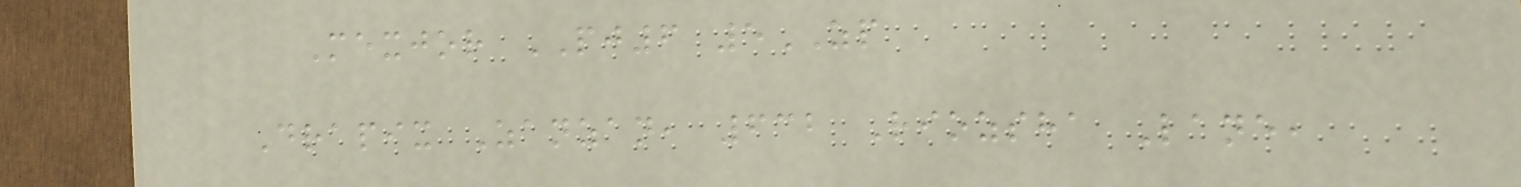Mexjor PJ6 5ZP
Drapix Zanzan, 632 Riozsha Lane,
